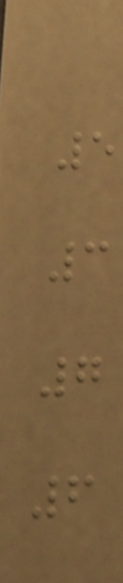5
3
7
6
